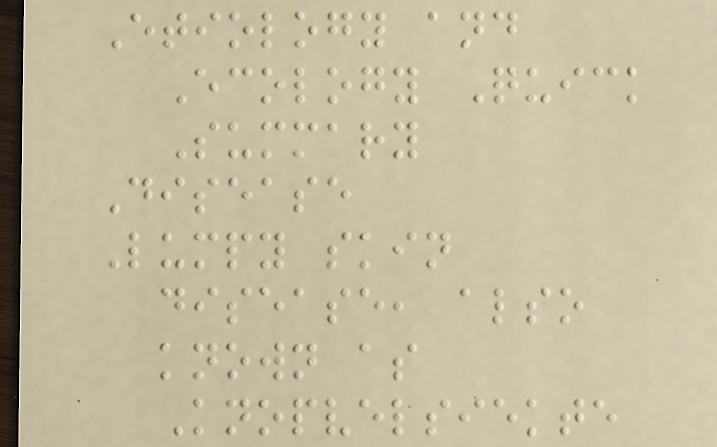Etiology and
Ecology Quick
Summary
Disease
Lumpy skin
disease, also
known as
Knopvelsiekte
